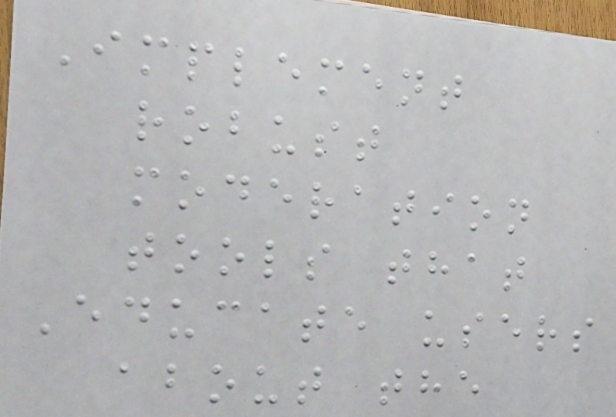Implement
robust
moderation
tools that
Educate users
about the
